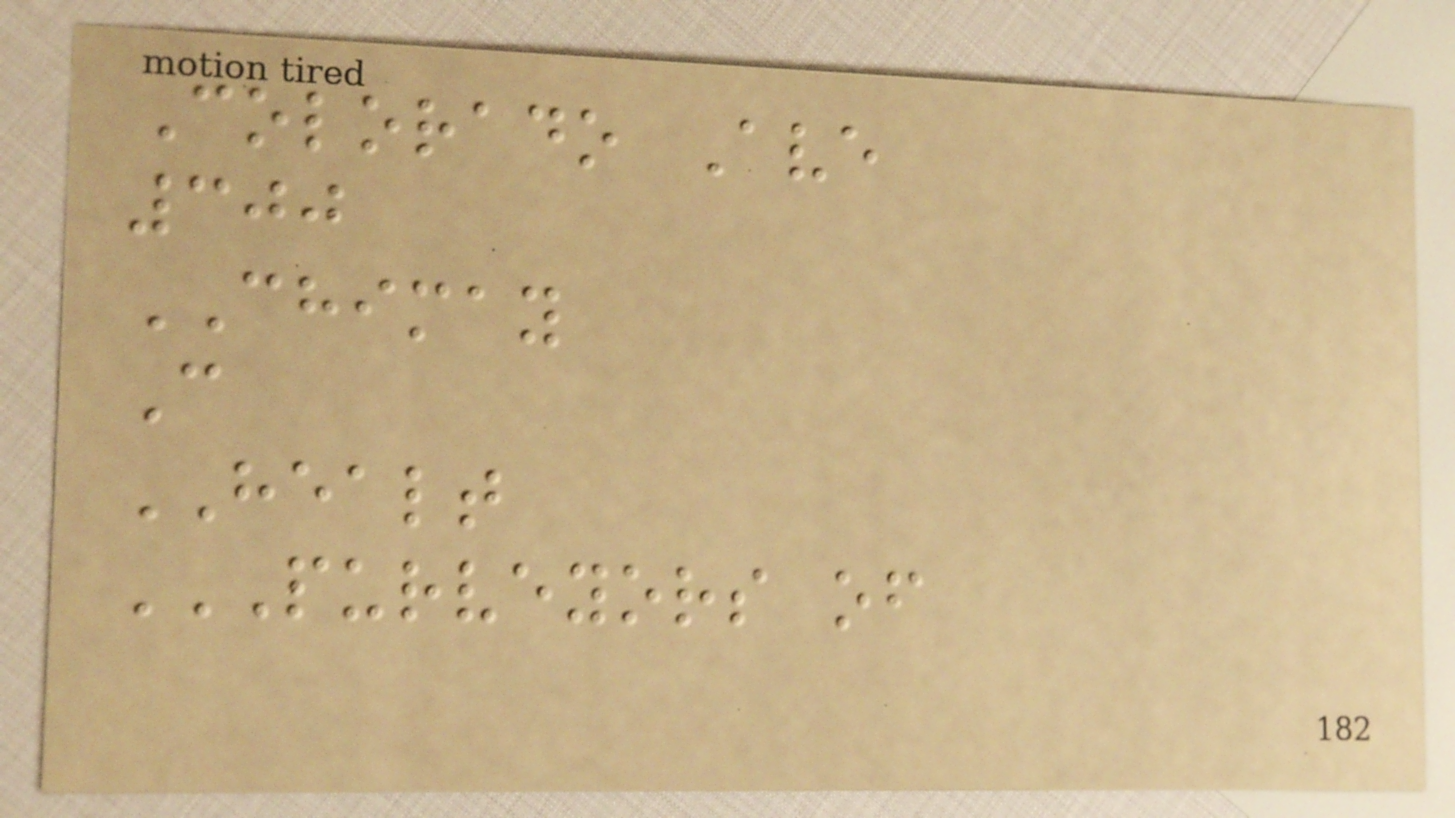Colorado Ave
300
CHIMAY
C
HEALT
PURVEYORS OF
